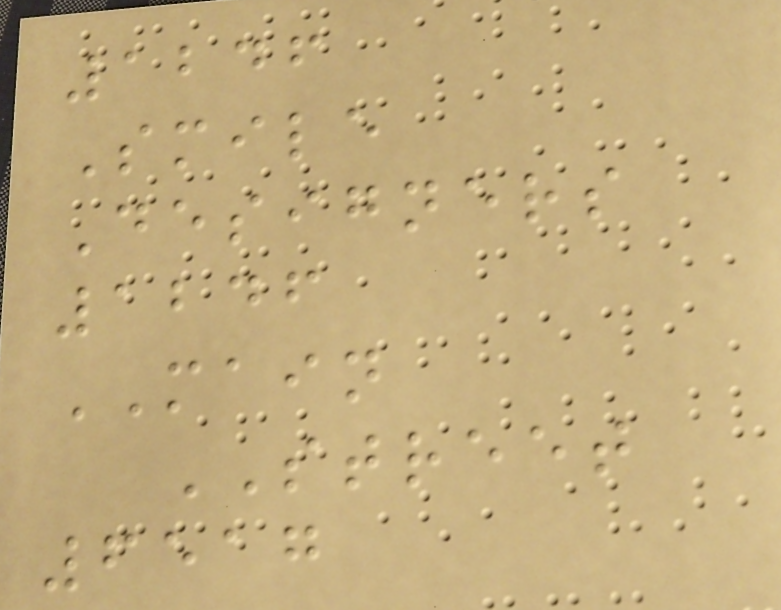1246
Smile
Designers
1246
MAIN
STREET
6517
